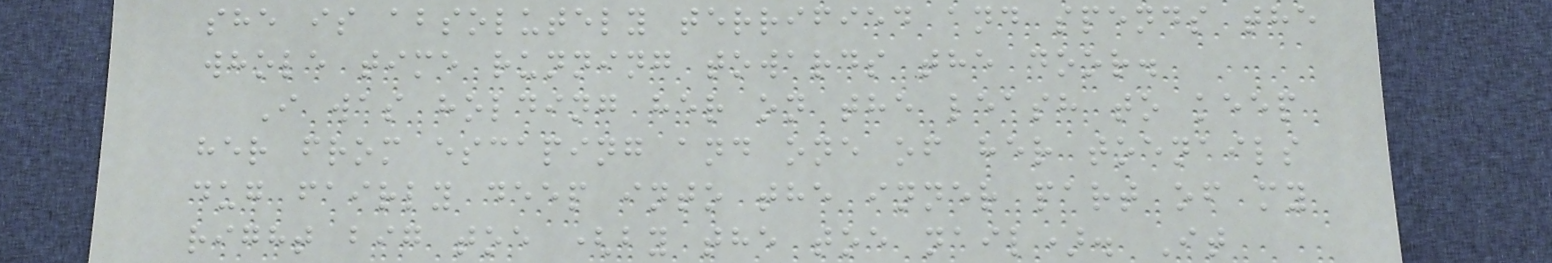she is absolutely terrified and spends the
whole time running towards the door.
I was holding her on the leash to keep
her from escaping and one of her toenails
dug fairly deep into the inner part of my
right big toe (by the toe nail). It
